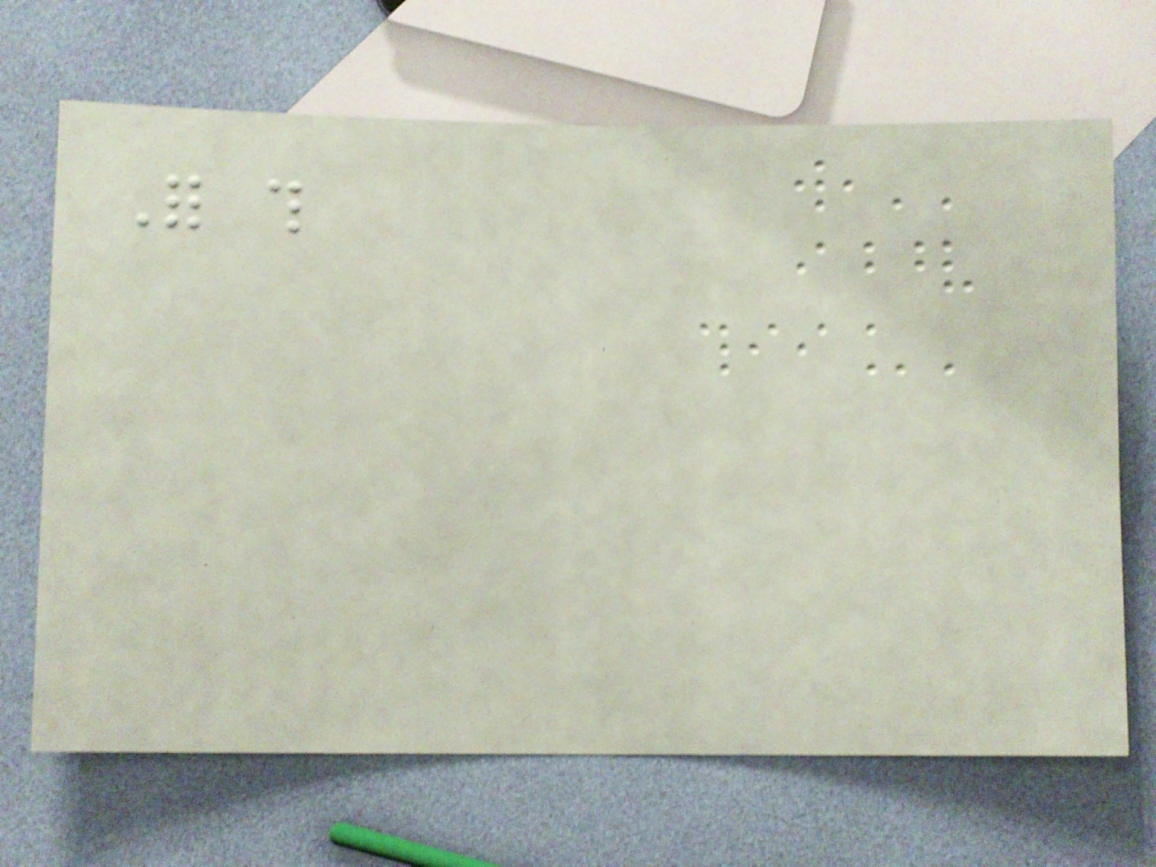For this
